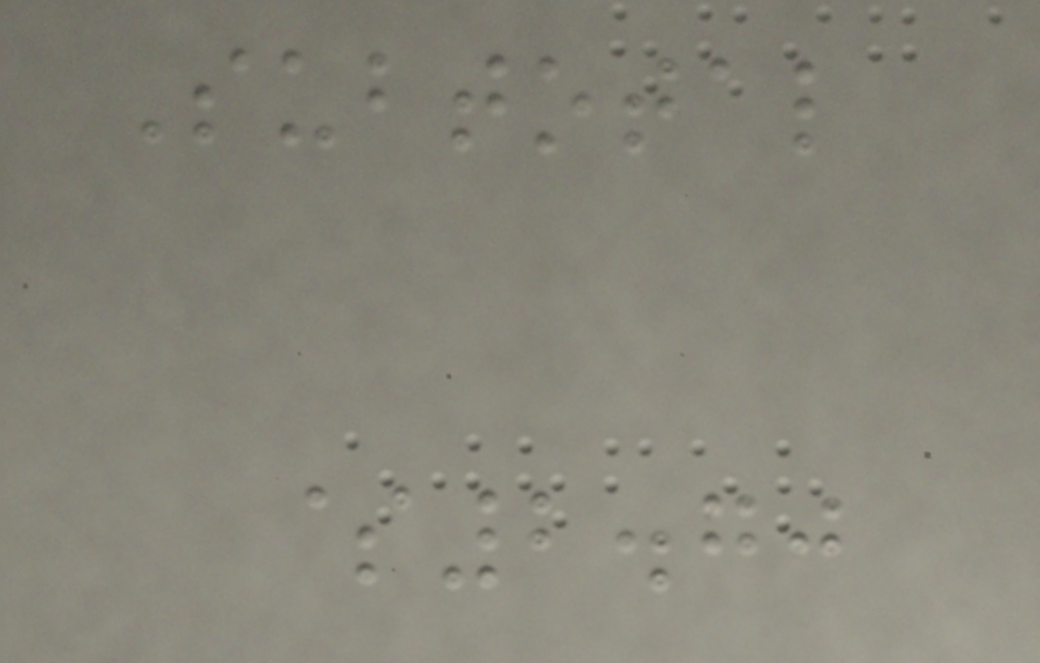Subtotal
$2.70
